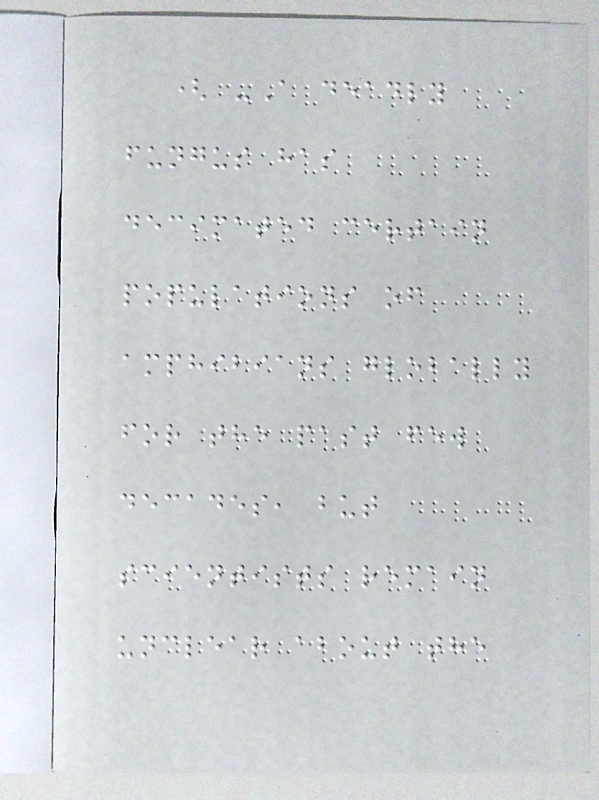( -A deadly
fungus has
decimated certain
populations of
amphibians globally
for the past few
decades, but
scientists remain
unclear about the
